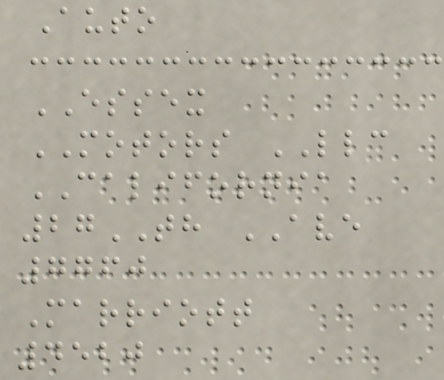Auto
ESSEX
MOTORS LLC
CALIFORNIA
27TH AVE
7760
Marriott
4520
